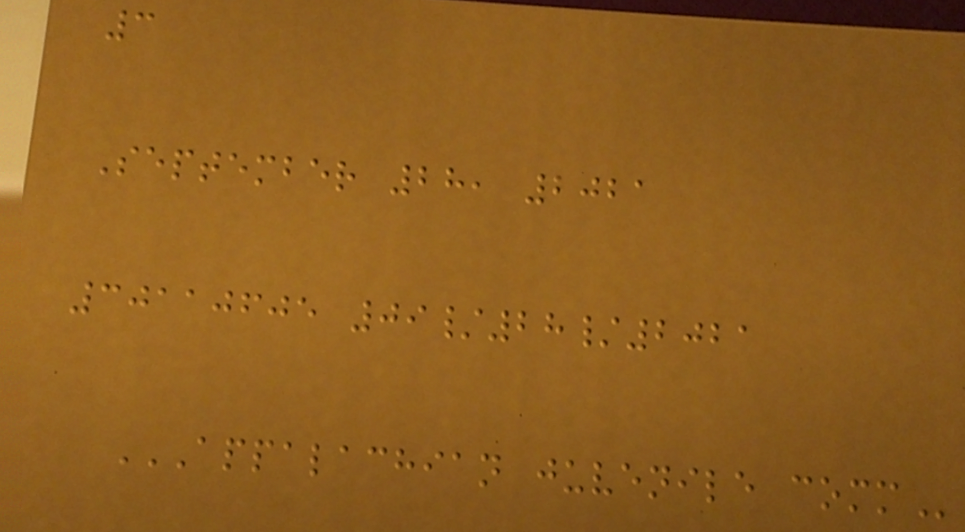3
September 28, 2021
30110605 09/28/2021
APPALACHIAN JUVENILE COMM
